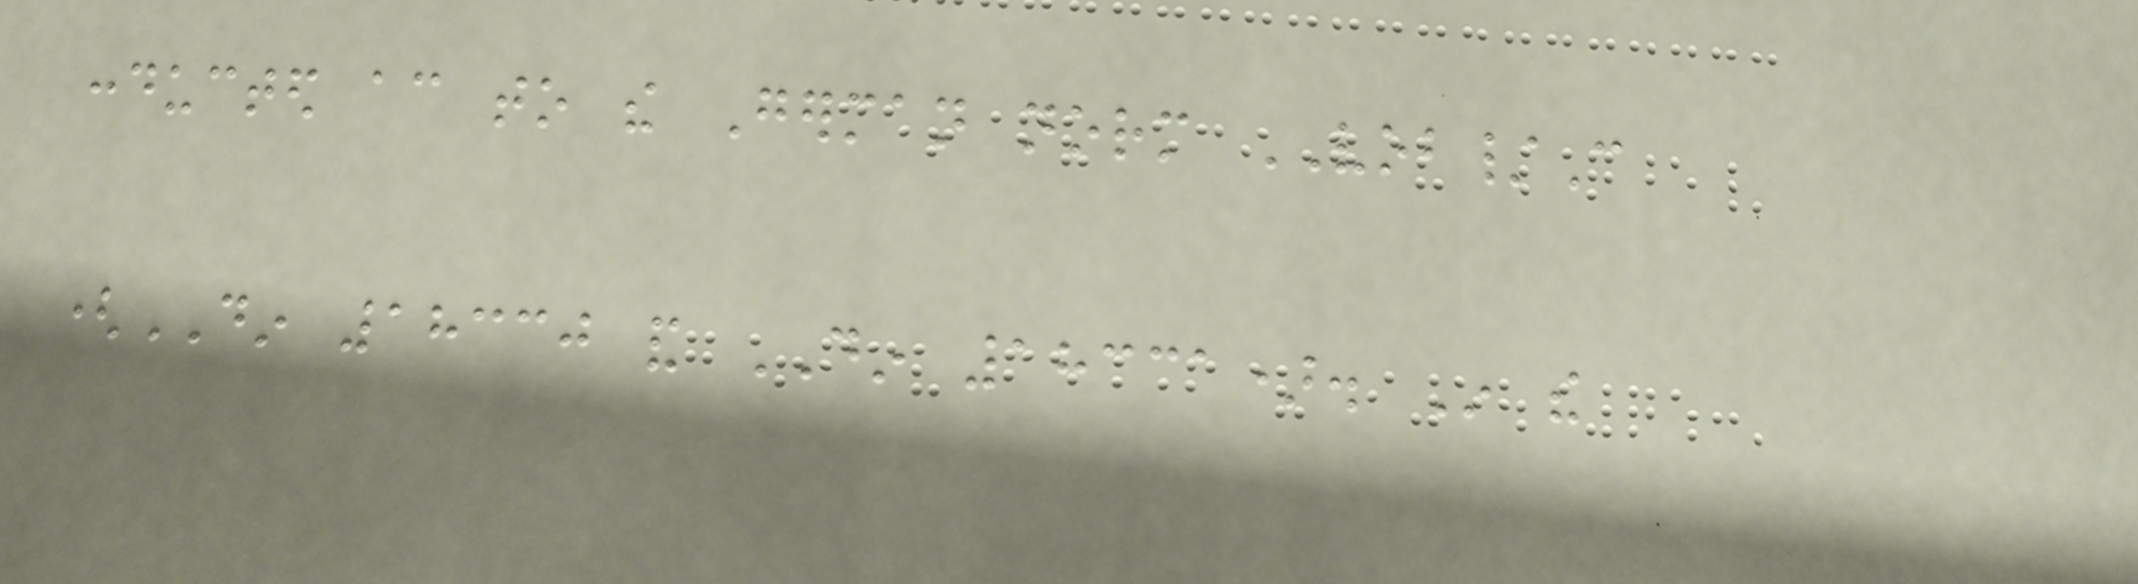conducted according to the German norm VOB/C
(DIN 18330 and DIN 18331). In the
